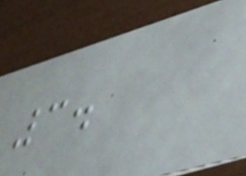3.
